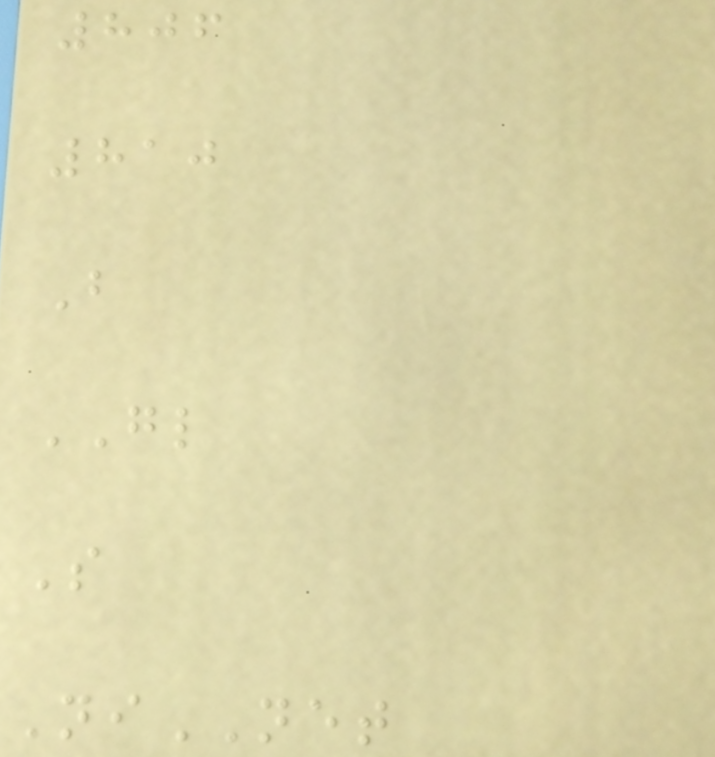806
810
B
GL
S
NiNET
